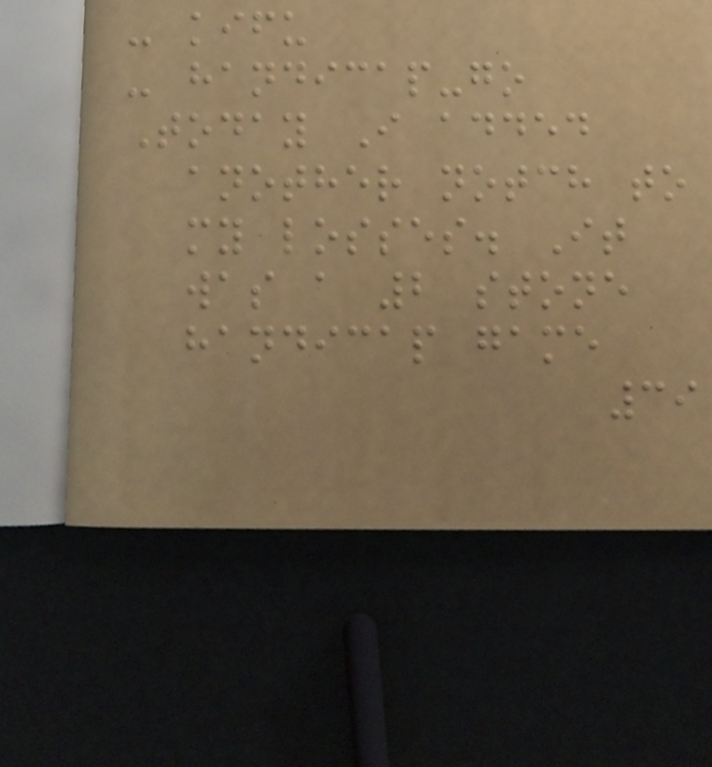- kifu
- handicap-go
Today I added
another notch to
my losses. It
was a 2 stone
handicap game
39
